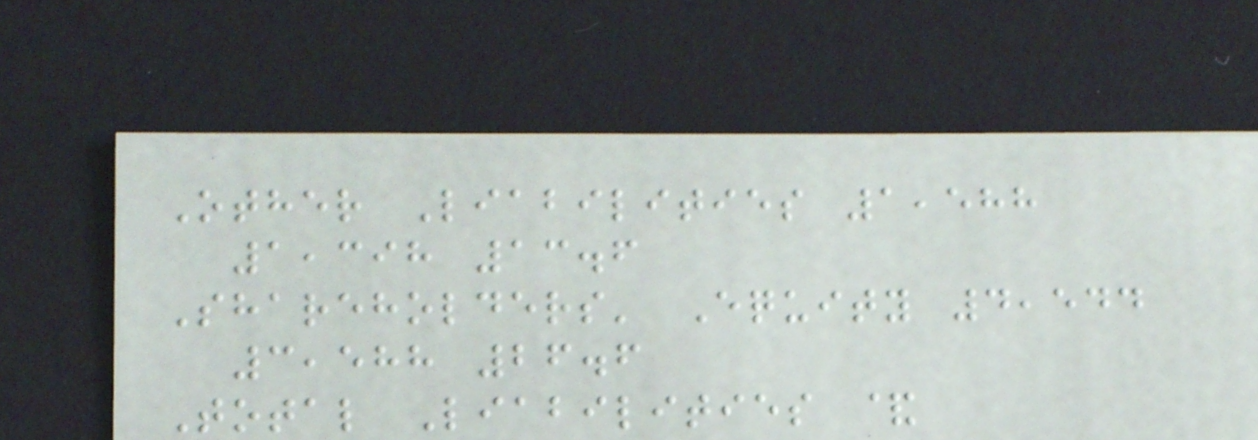Other Liabilities 1,588
1,398 13.6
Shareholders' Equity 4,544
3,588 26.6
Total Liabilities &
